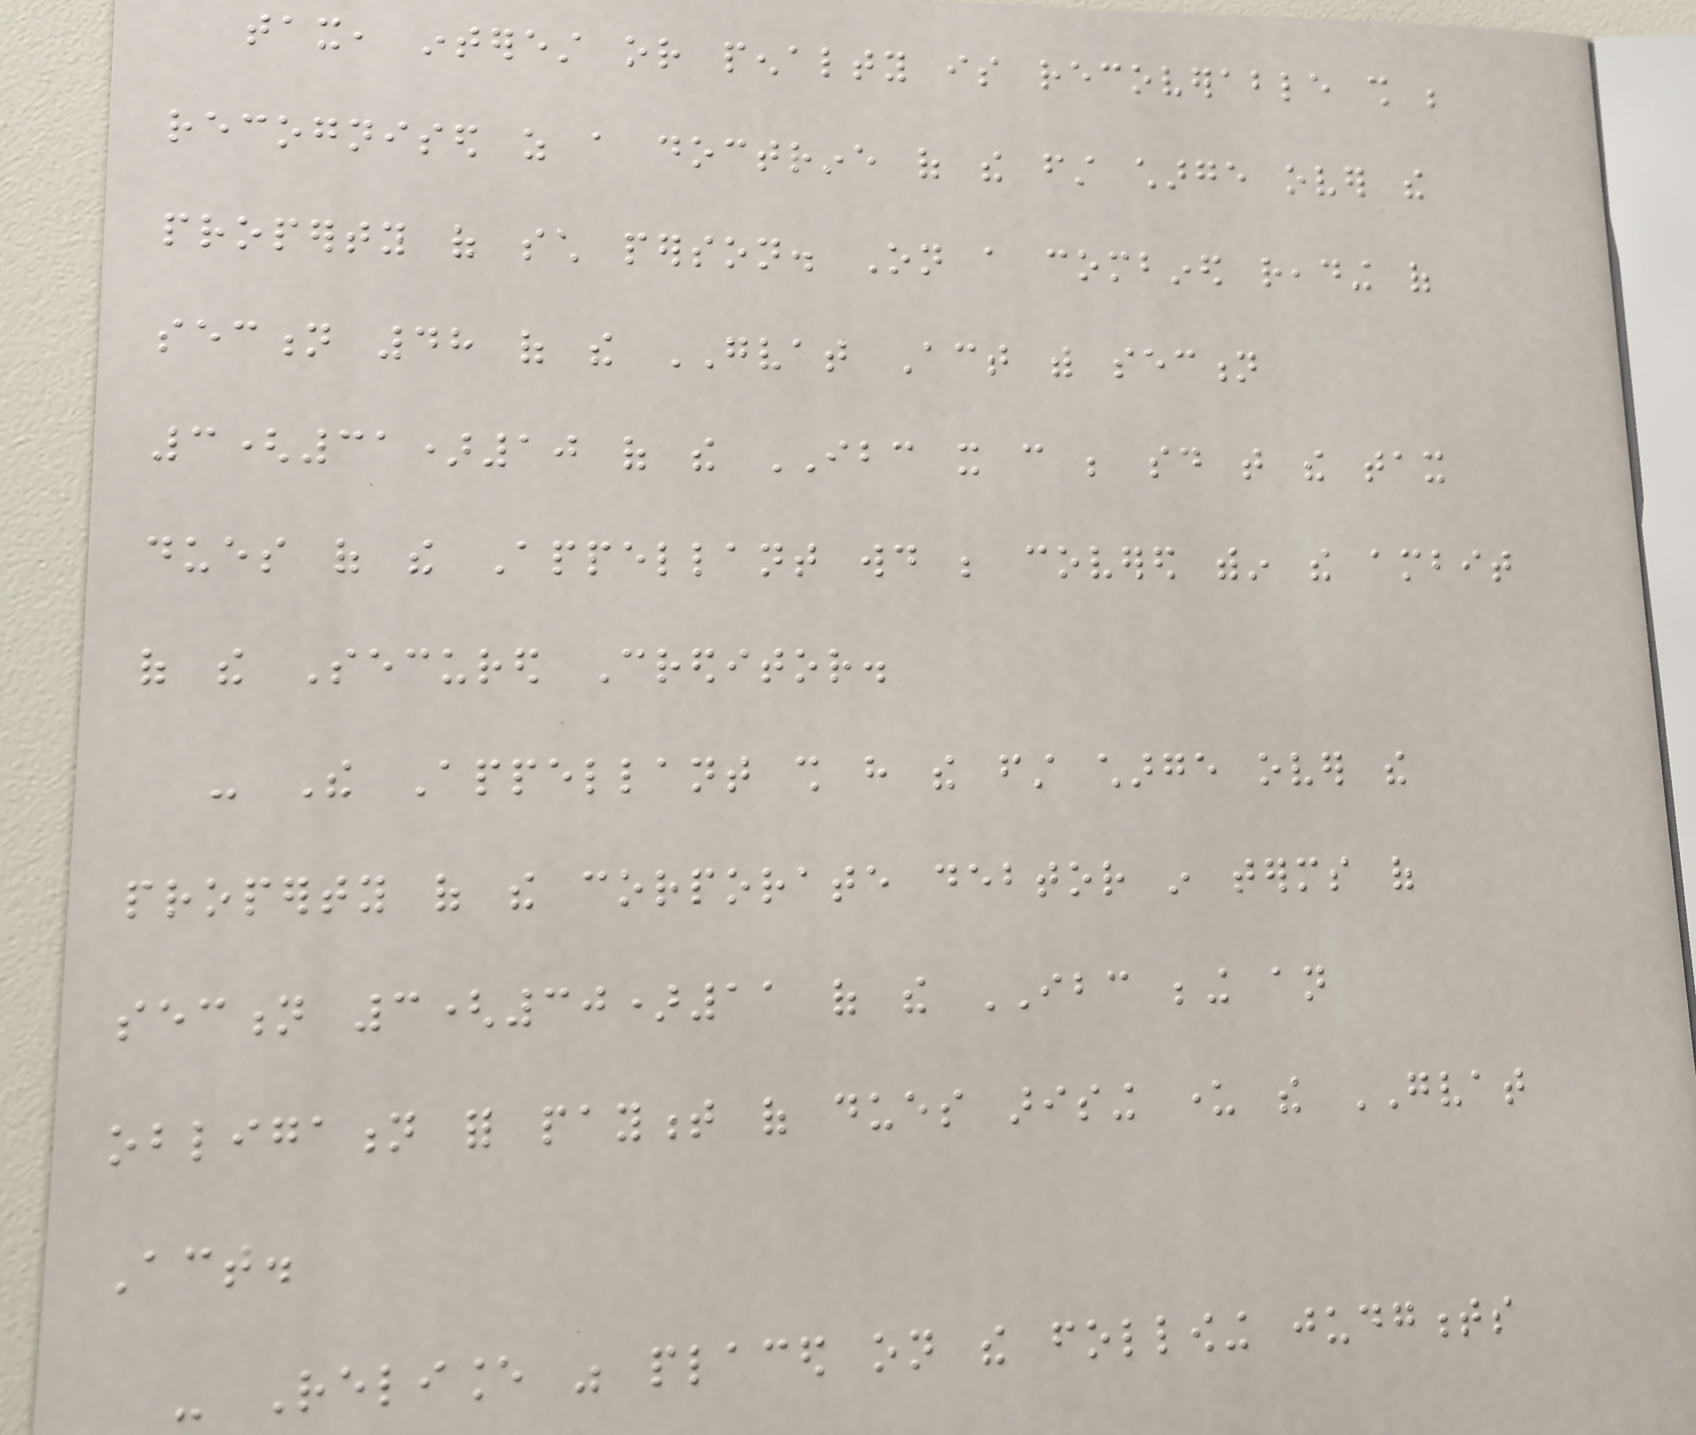tax, interest or penalty is recoverable shall be
recognised as a doctrine of the first charge over the
property of such person. On a combined reading of
section 48 of the GVAT Act with section
3(31)10 of the IBC it can be said that the tax
dues of the Appellant would be covered within the ambit
of the Secured Creditor.
- The Appellant shall have the first charge over the
property of the corporate debtor in terms of
section 3(30)11 of the IBC being an
obligation for payment of dues arising under the GVAT
Act.
- Reliance was placed on the following judgments
